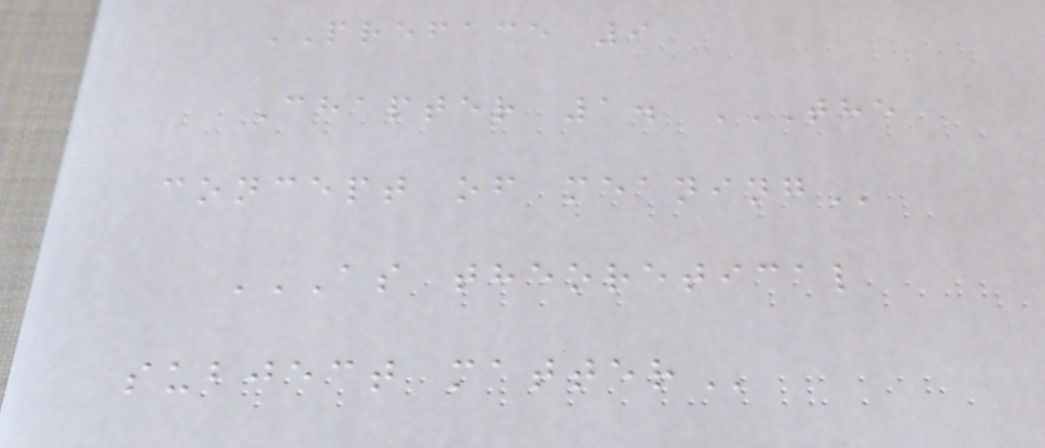PREFACE 9
Chapter 1. THE
CONCEPT OF MEANING
AS THEORETICAL
SUBJECT MATTER
